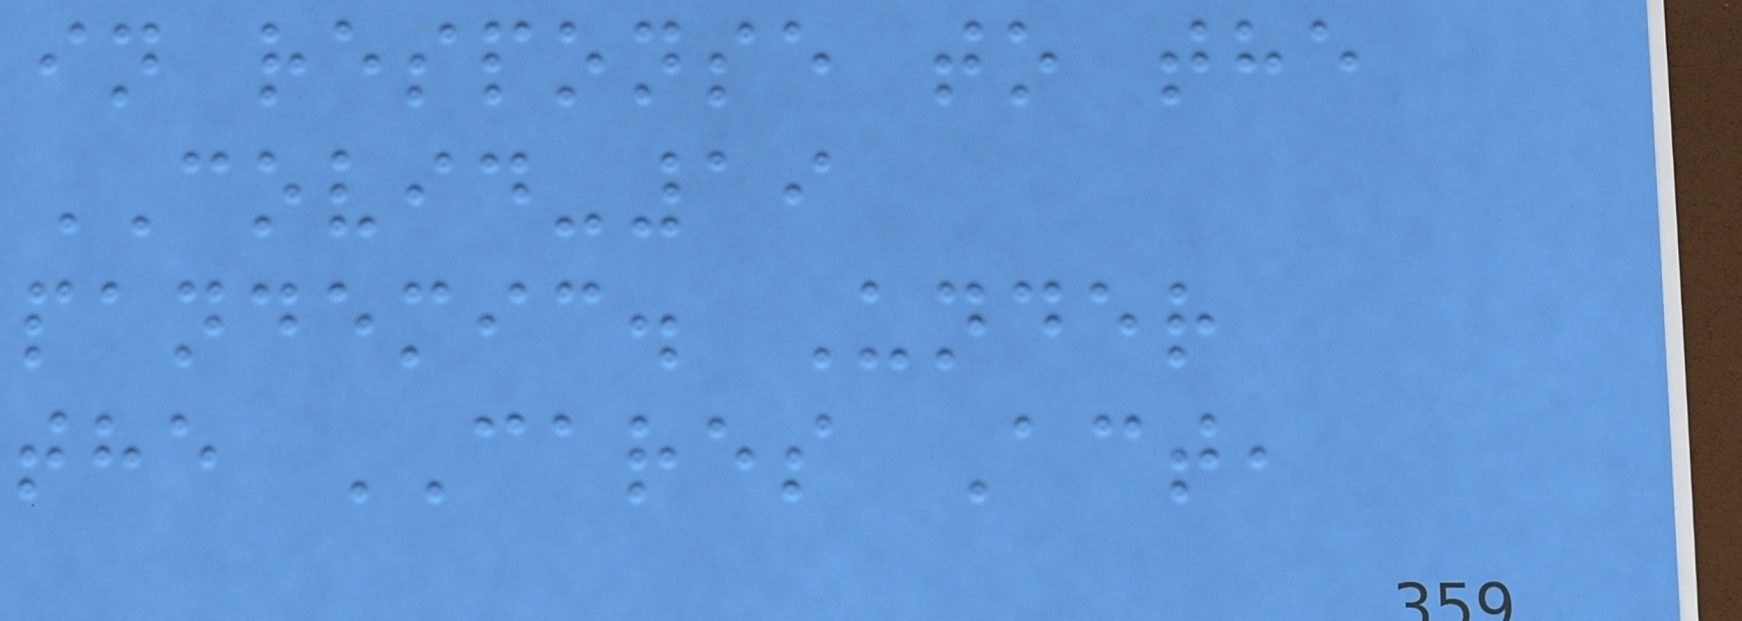in response to the
COVID-19
pandemic. Under
the CARES Act,
